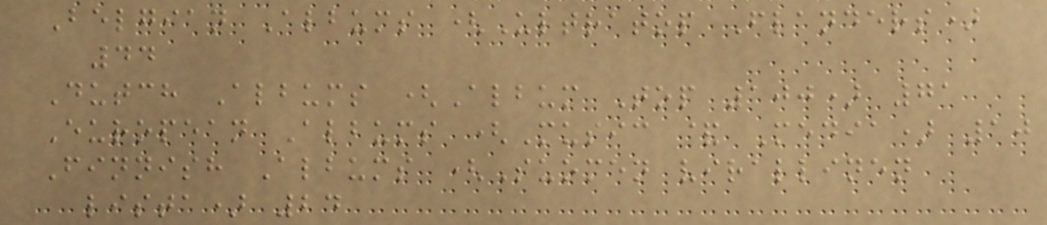Belgian Albums (Ultratop Flanders)
44
Dutch Albums (Album Top 100) 71
European Albums (Music & Media) 10
Finnish Albums (Suomen virallinen
lista) 24
